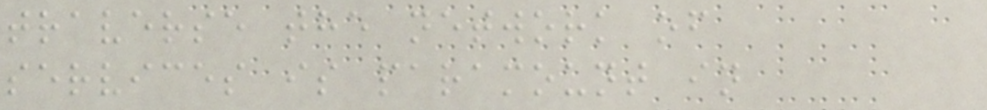traverse the network of
services is paramount in
